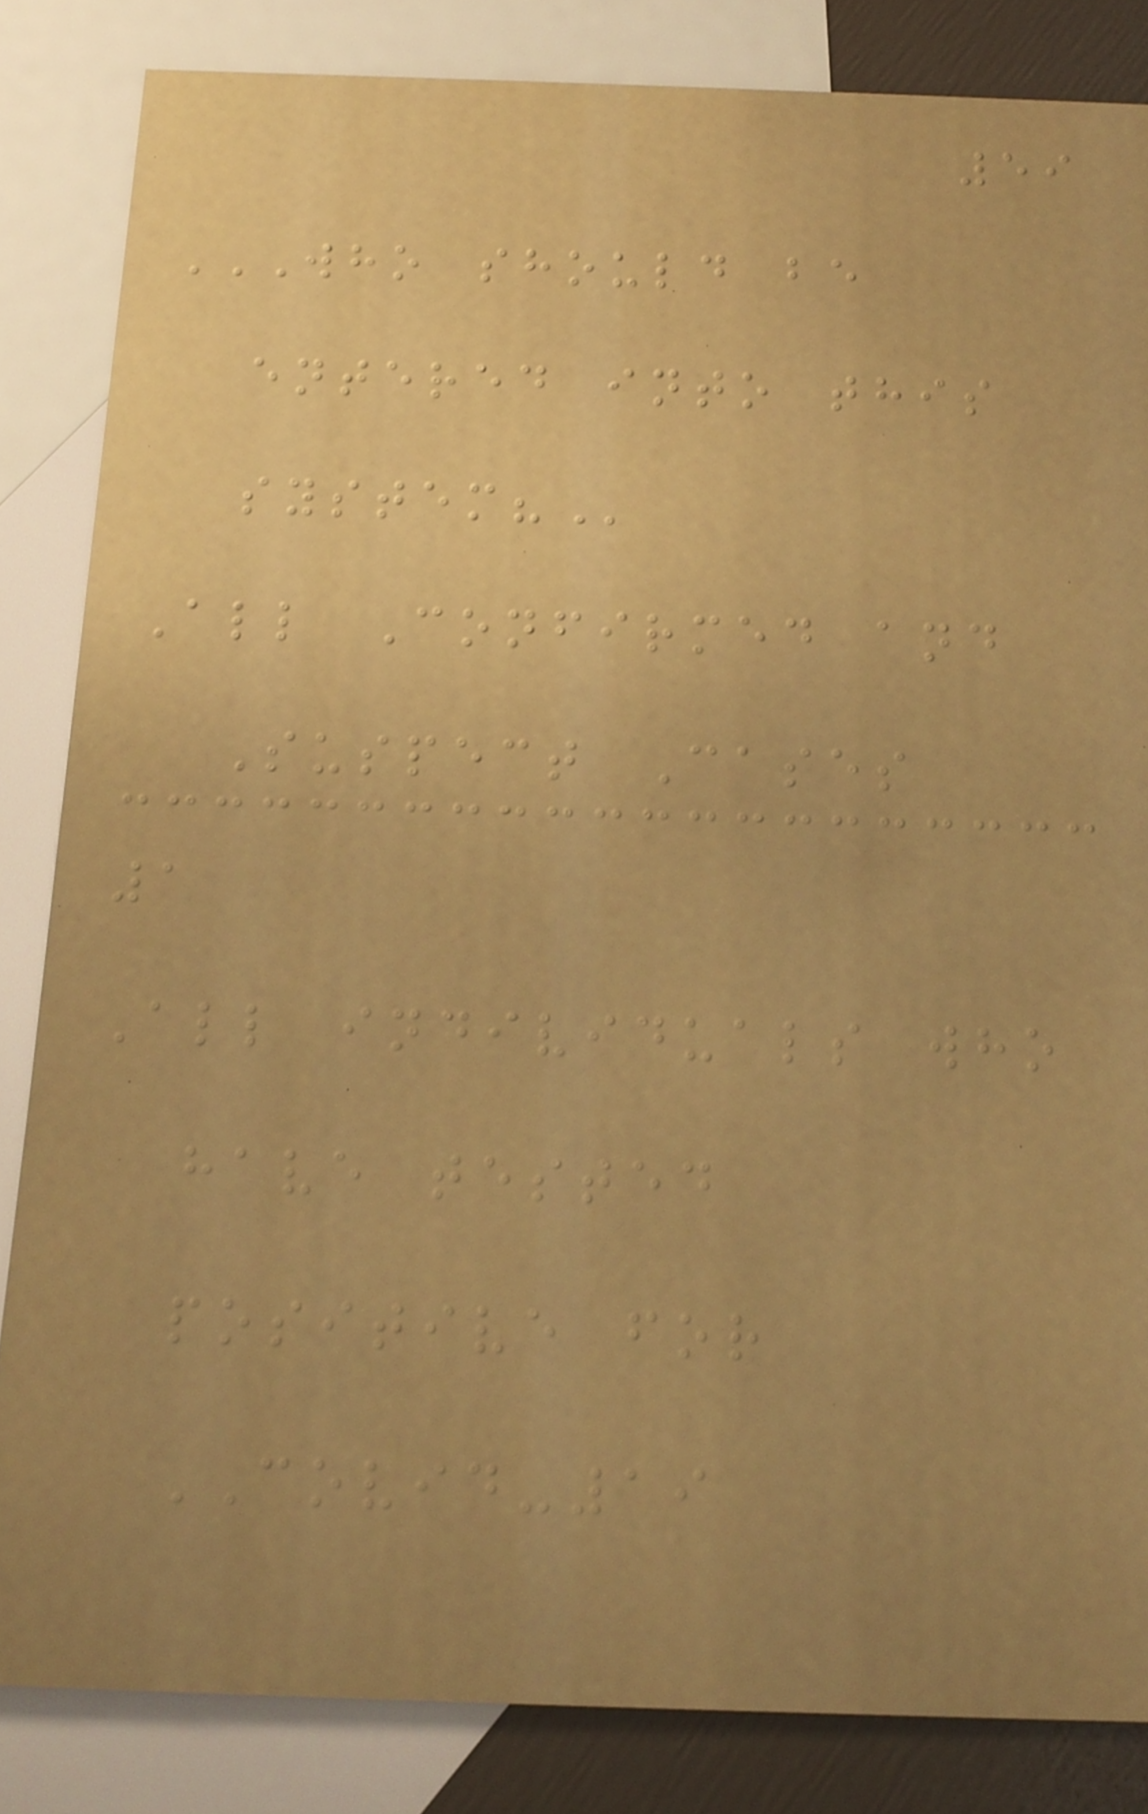59
WHO SHOULD BE
ENTERED INTO THIS
SYSTEM?
All Confirmed and
Suspect Cases
1
All individuals who
have tested
positive for
COVID-19
